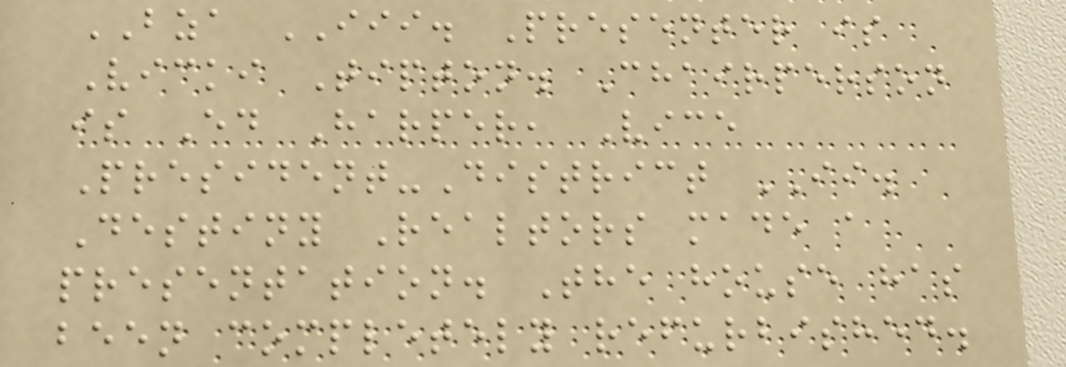BZA III. Presenter is
Vicki Tipton. Chairperson
is Ed Harper, Vice
President-District II.
Destiny Realtors made a
presentation. The house has
been completely refurbished.
